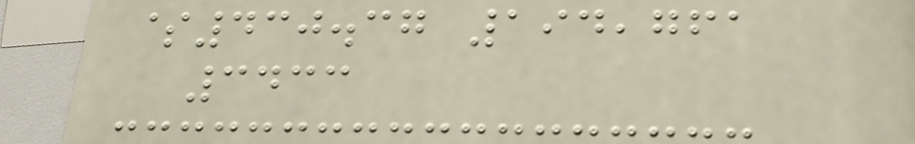$430.37 194,761
3433
